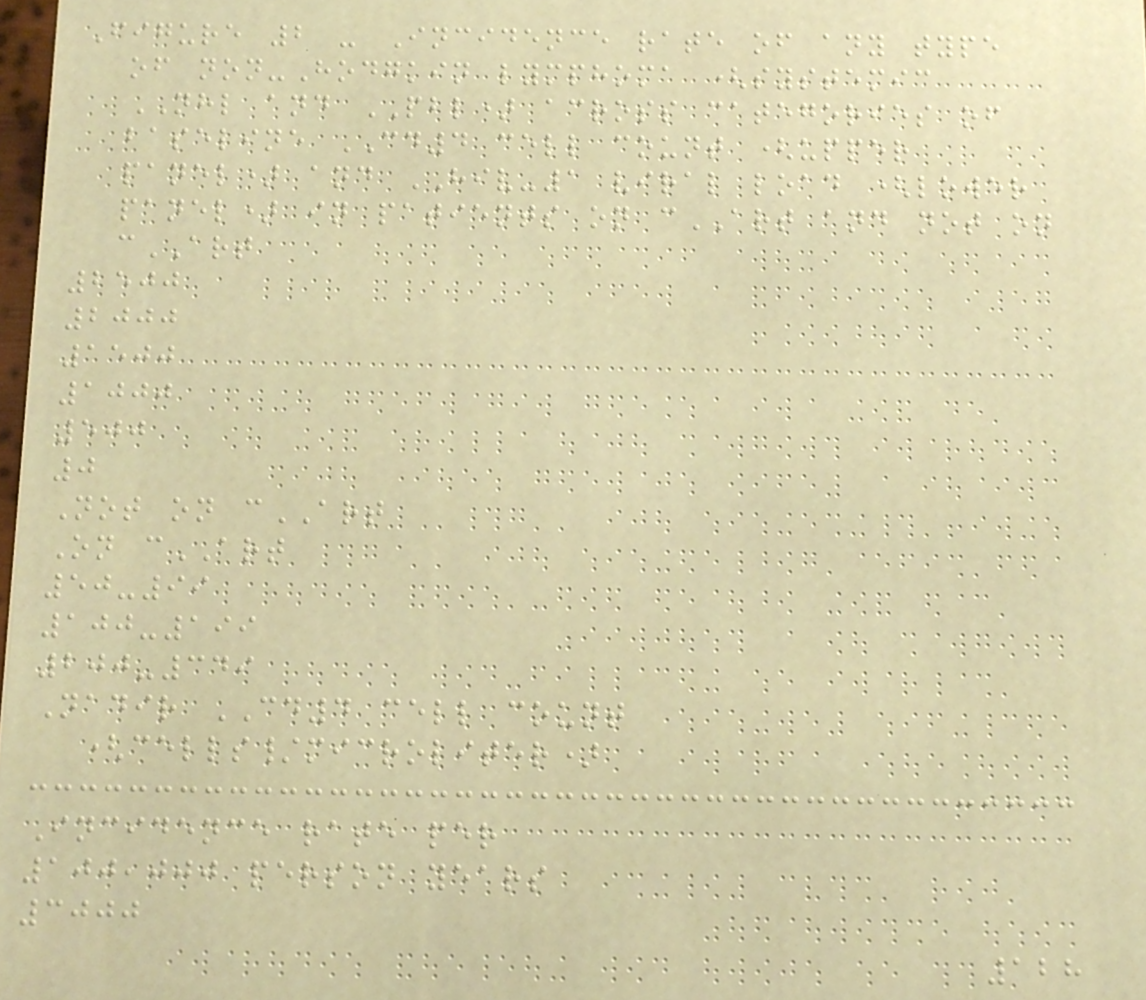Figure 2 - Incidence rate of any type
of non-Hodgkin lymphoma (systemic
NHL and PBL) across categories of
baseline CD4 cell count (upper
panel) and HIV-1 viral load (lower
panel) in patients on cART and not on
cART
2500
2000
1500
1000
500
0
Not on cART
On cART
50-99
100-199
200-349
Nadir CD4 cell count
(cells/microliter)
Incidence rate per
100,000 person years
3000
128
